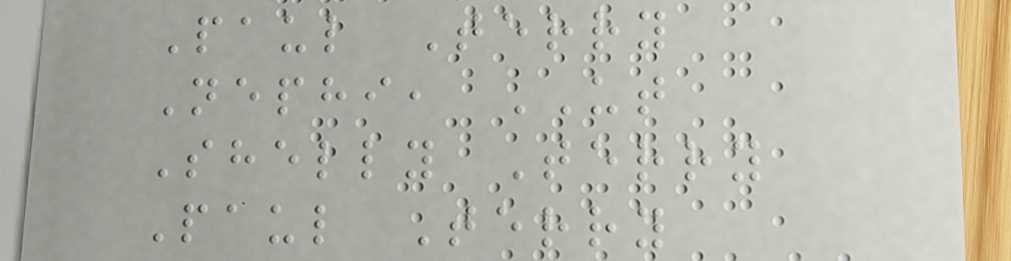Paul Terry
Nephi, UT
Shelly Terry
Paul Terry
